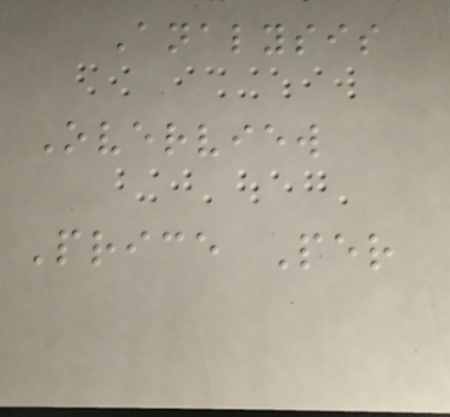Analysis
Overview
Price Per
